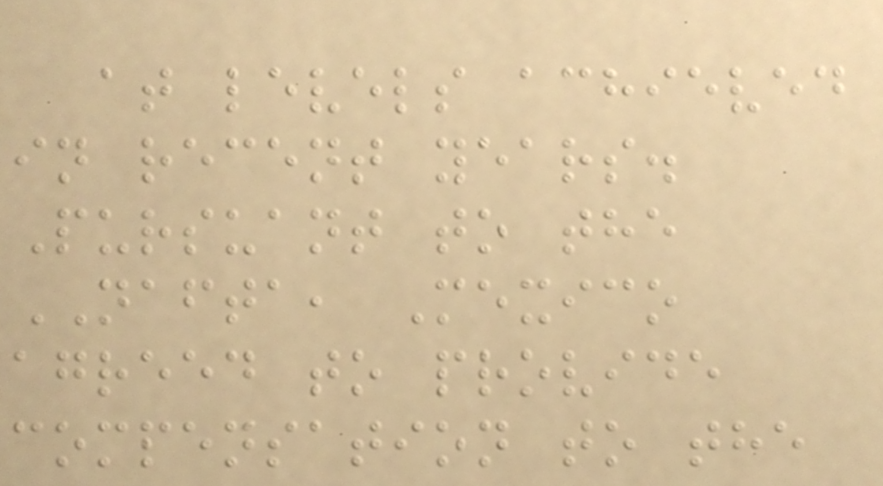at levels achieved
in recent years.
Pursuant to the
NAFTA, Mexico
agreed to provide
compensation to the
